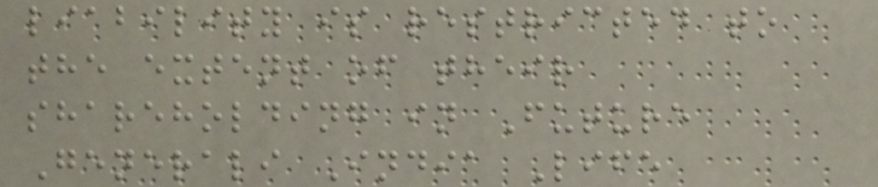liability is restricted to
the extent of their
shareholding in Future
Generali India Life
